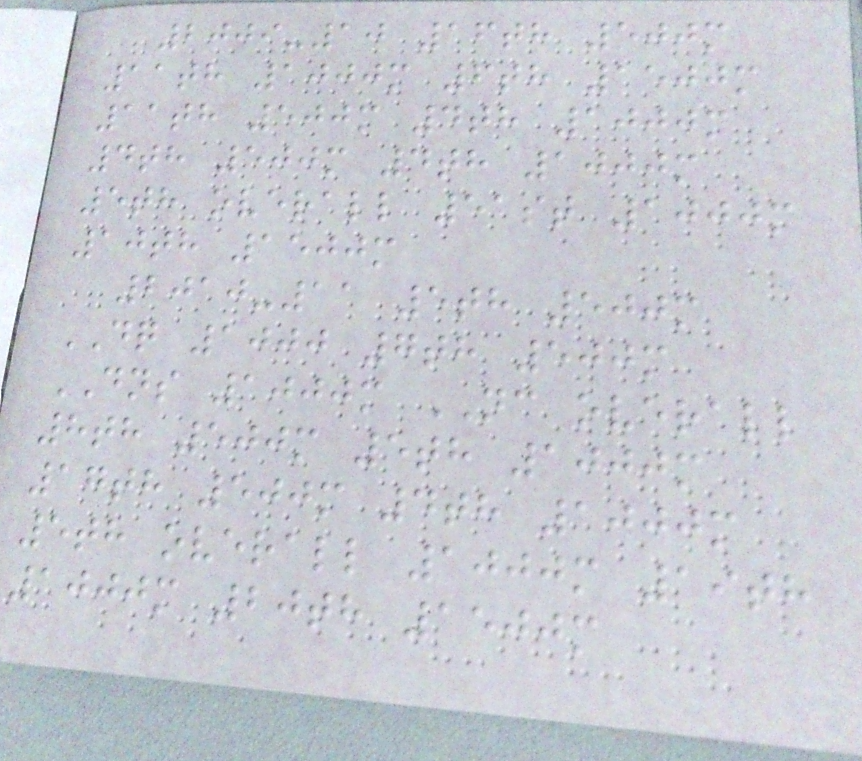2009-10 16th 500m
11th 1000m 6th 1500m
11th 500m 4th 1000m
4th 500m 4th 1000m
5th overall 51st 1000m
10th 1500m
2010-11 5th 500m
DQ 1000 7th 500m
DNS 1000m NC overall
8th 500m 5th 1000m
17th 500m 4th 1000m
5th overall 1000m 19th
1000m 20th 1500m
